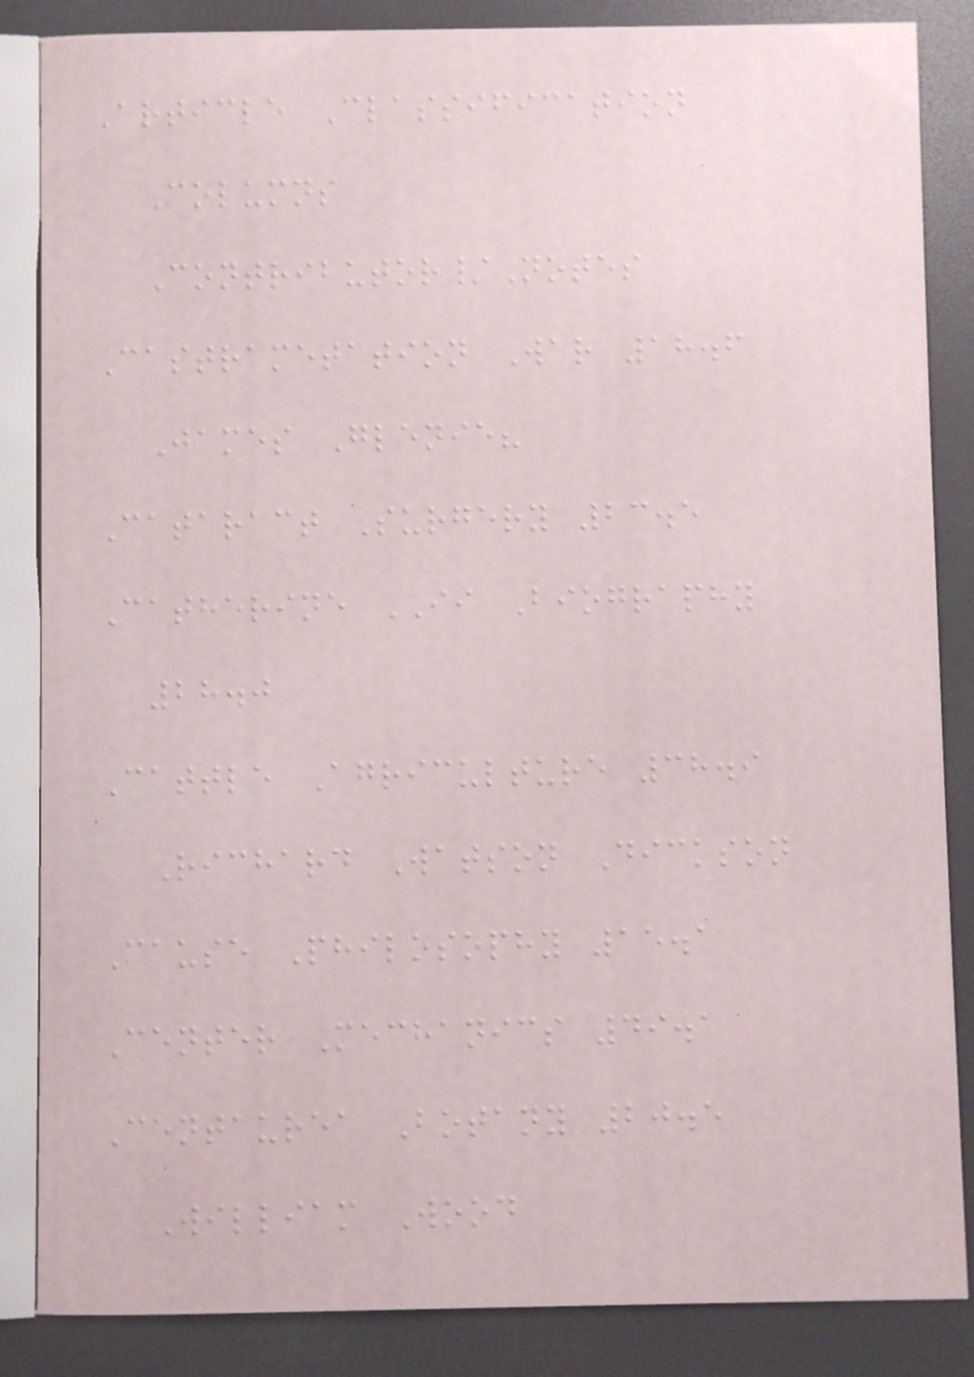Article Classification
Columns
Contributor/Notes
Castrametation War 18.6
James Glenie?
Cataract Surgery 23.5
Catherine II Biography
28.0
Cattle Agriculture 38.9
Richard Watson Dickson
Cause Philosophy 15.1
Center Mechanics 49.1
Centaurea Botany 20.5
William Wood
